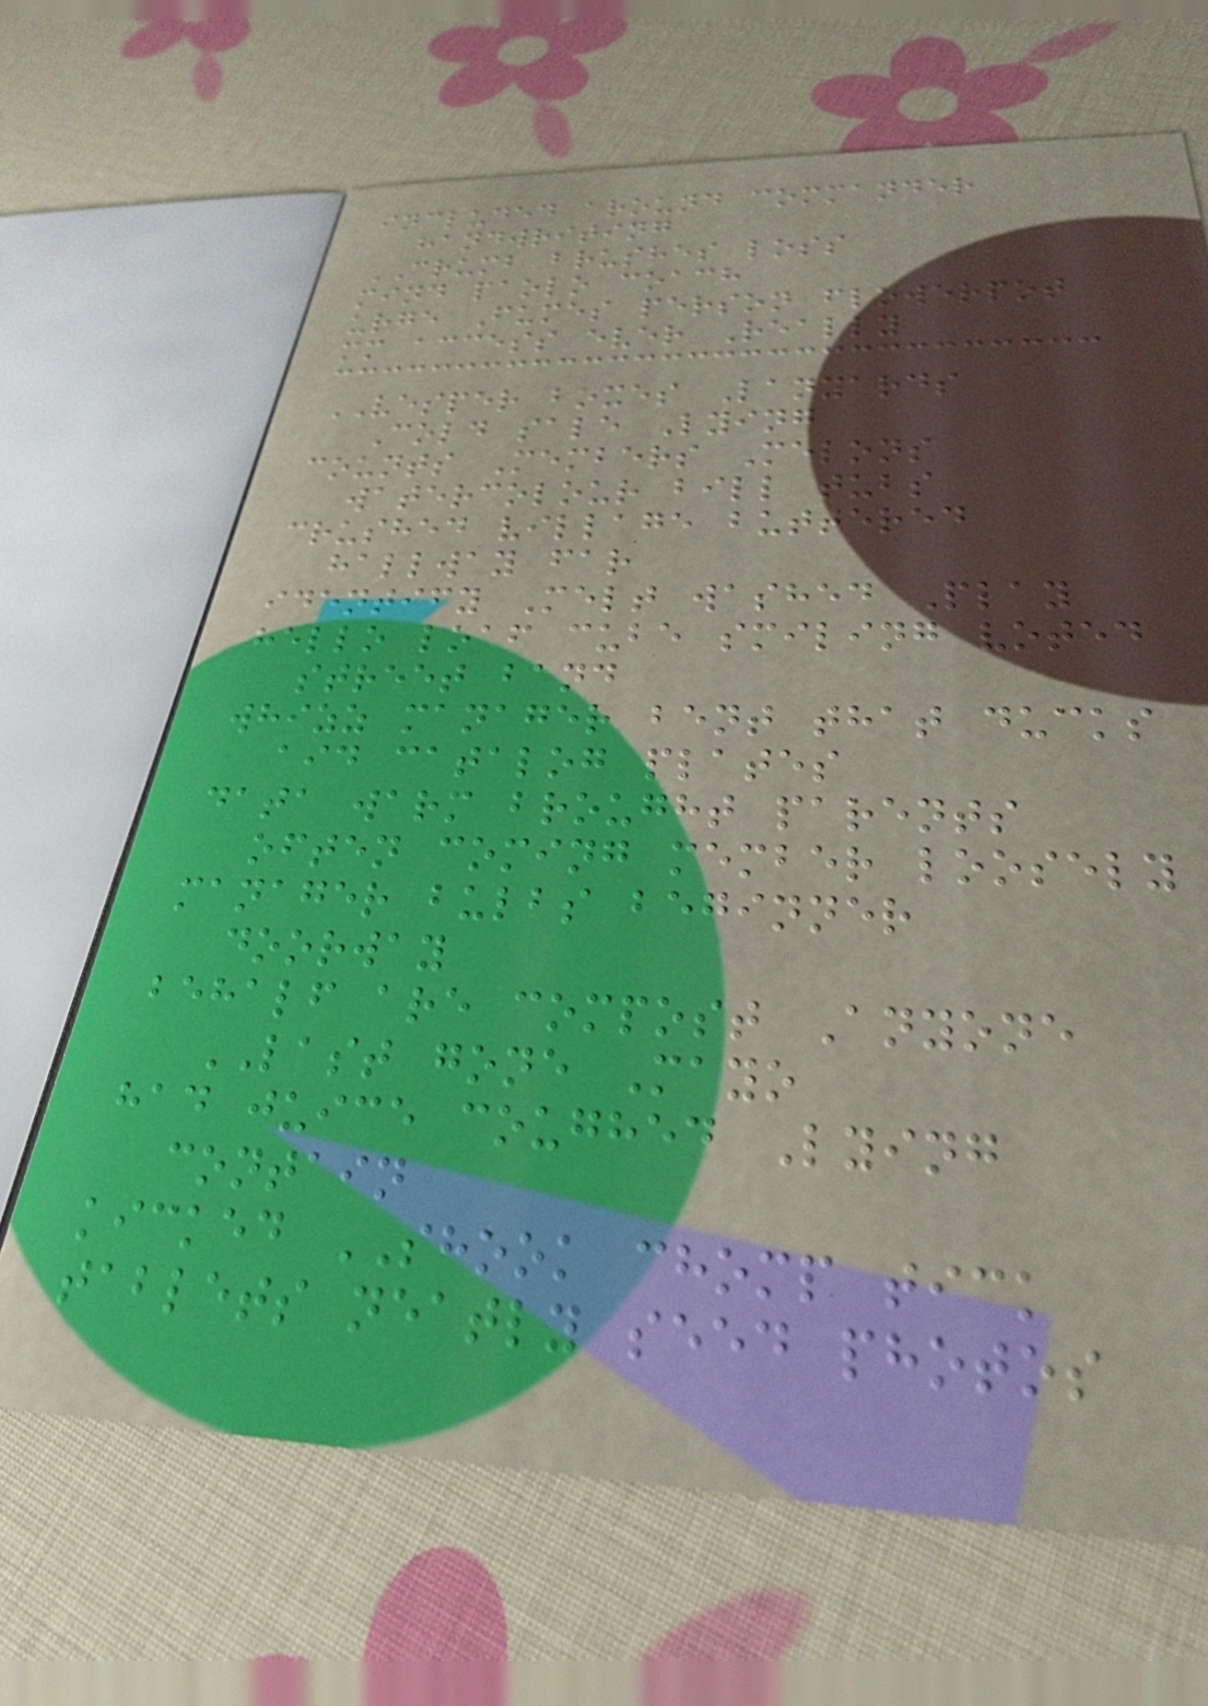included around commander
handwriting
CRUMB brushes loss
mind paolo coach
urge Fumes person flowerpot
mm access ever Really
VESPER boxes Lanyards
Cold sale Lying
counts Members Melons
watercolour bill tubs
crushed village buttered
hallway far
identify Melt washed Play
hello loaf cube smiling voted
street band
whizz manager bent that ducks
aid catalog plates
data warm brought parents
often coming member loosely
manager bulbs beginner
doorway
behalf are compost Anyone
LAST gone Mayo
had juice coughed Lying
contain
kicked SHOOK chomp tick
tablets neatly seed photos
